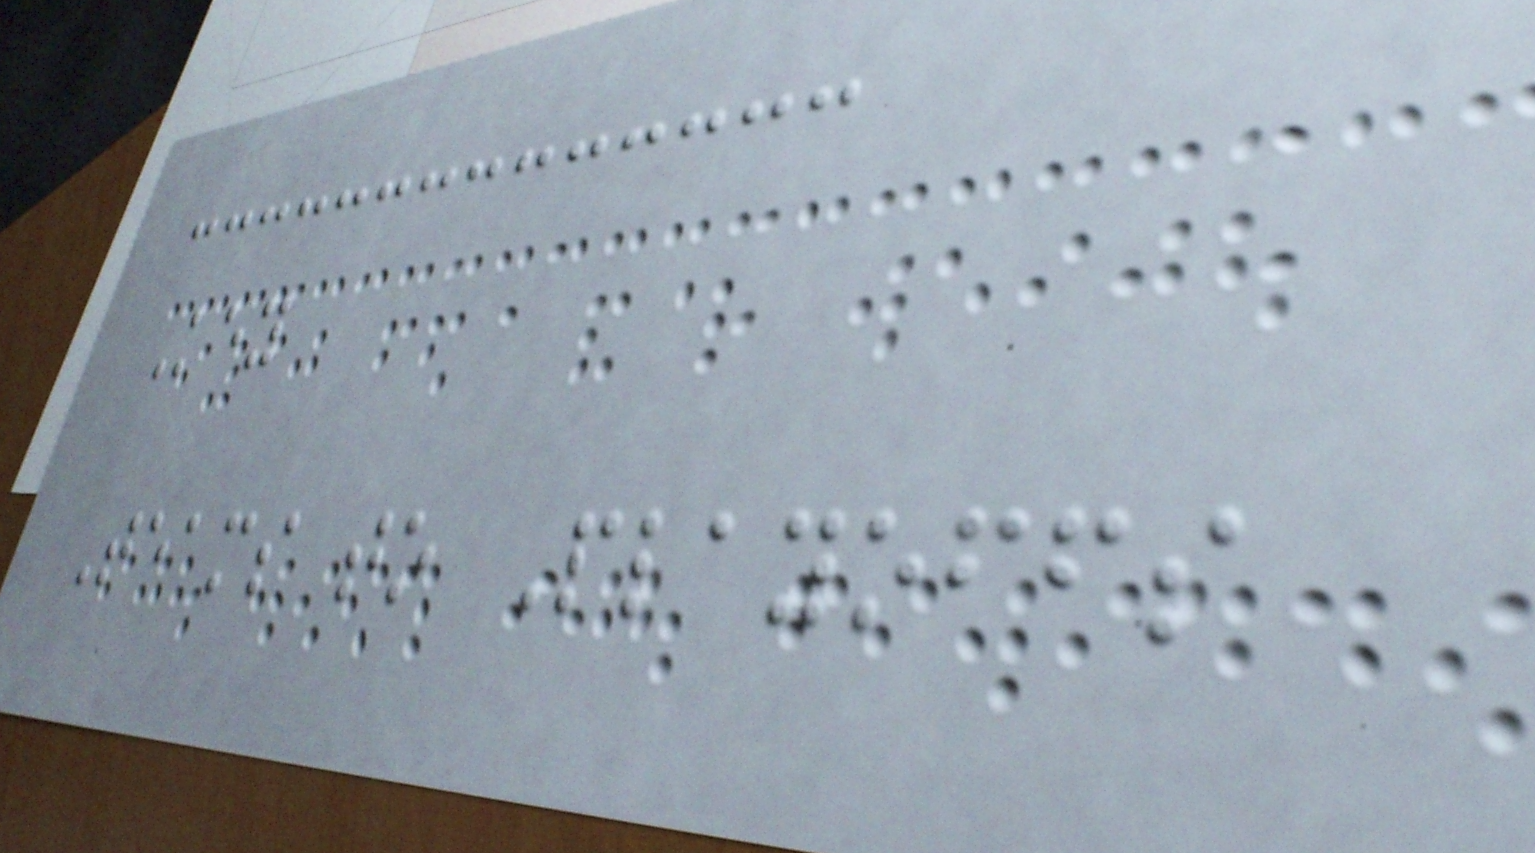Key
Teams to Playoffs
